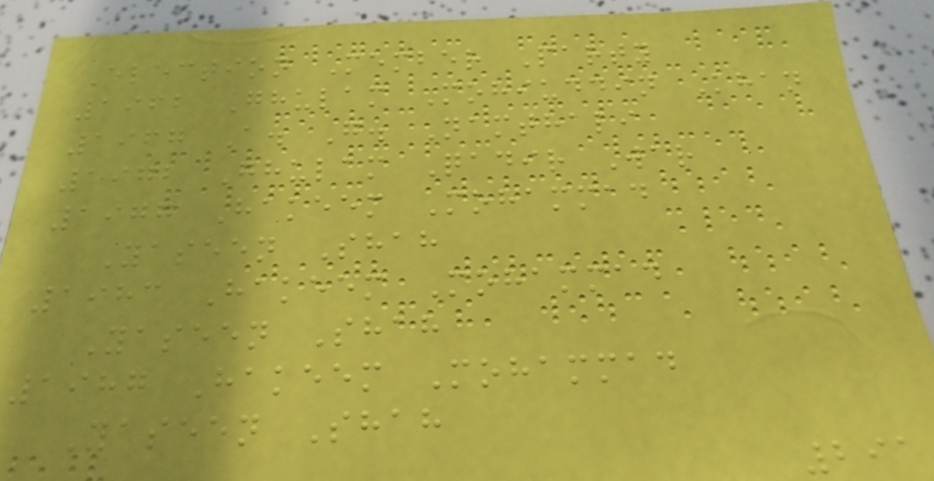Election Member Party
1962 Ghulam Mohiuddin Khan
1967 A. G. Namthali
1972 Ghulam Qadir War
1977 Hakeem Mohammad
Yaseen Shah
1983 Hakeem Mohammad
Yaseen Shah
1987 Hakeem Mohammad
Yaseen Shah
291
